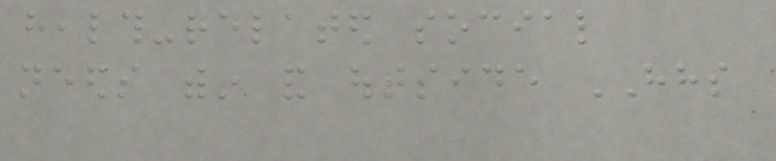health-related social
needs within and outside HHS
